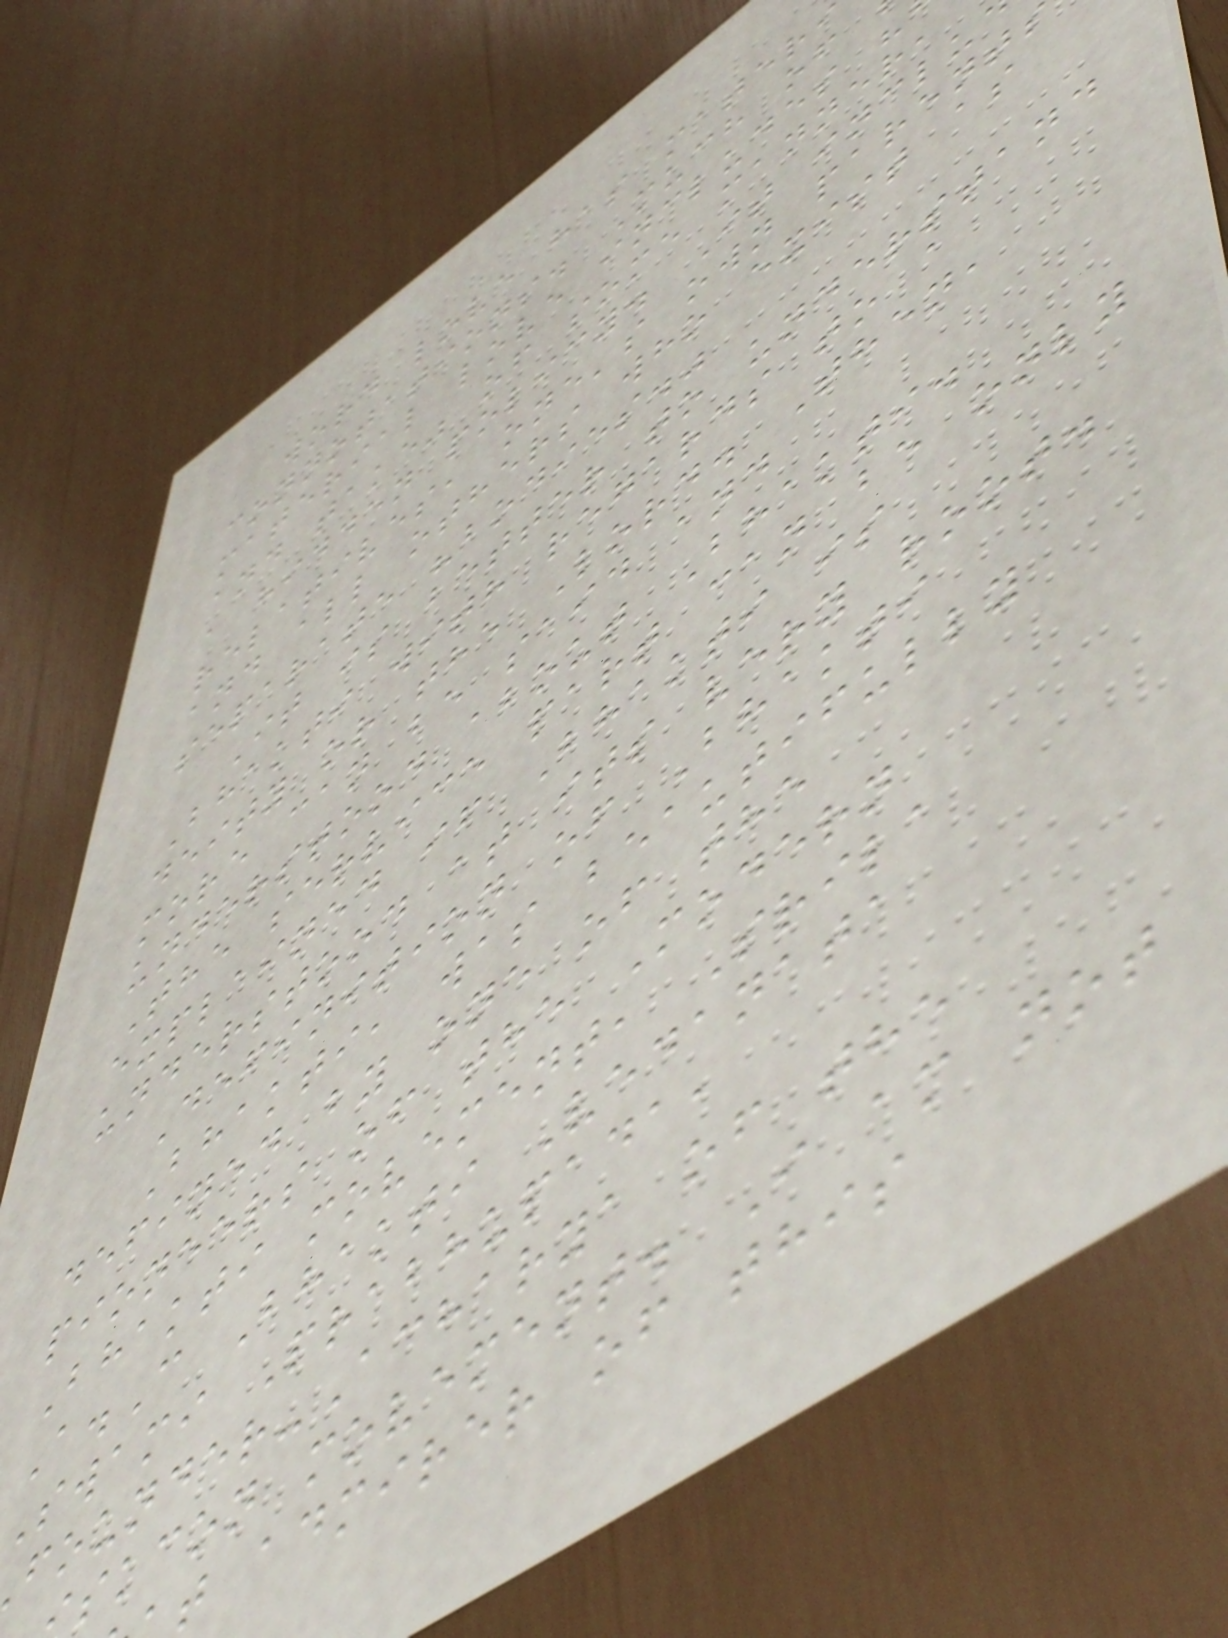word love has materi
connotations. Much of
material love includes
and take" of some manner,
a hidden policy. It inclu
relatives, one's own parent
and all others who exist as
separate "bodies."
It is better to understand
Bhakti with regards to a
deity or the Lord. Then,
more can be said and
understood about Bhakti.
The service part can be only
explained if Bhakti is
understood at its very root.
Definition of Bhakti
Bhakti, was beautifully
defined by one of the
pioneers of the Modern
Bhakti movement, Srila
A.C Bhakti Vedanata
Swami Prabhupada,
ounder-Acharya of the
skcon movement. I am not
t admirer of this
